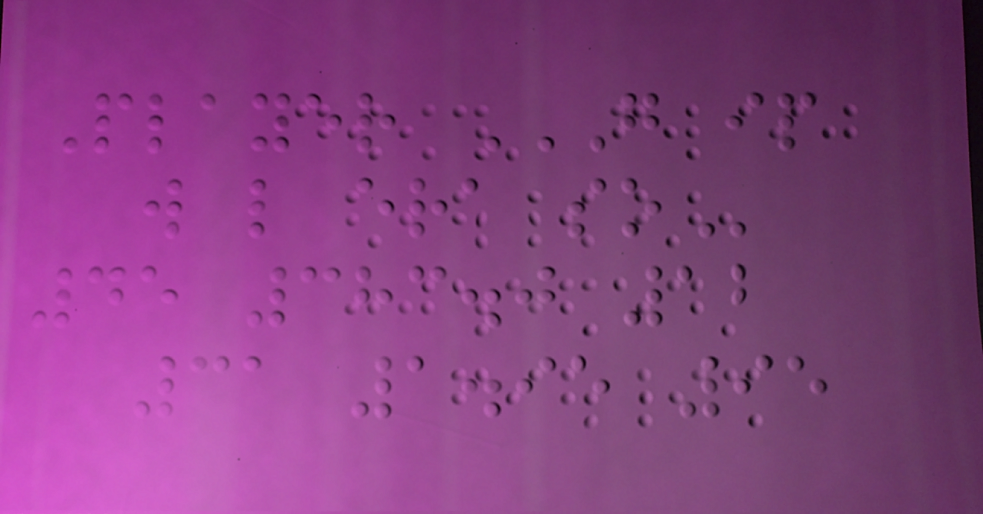Player G IP
W L ERA SO
45 383.0 12
31 1.95 95
